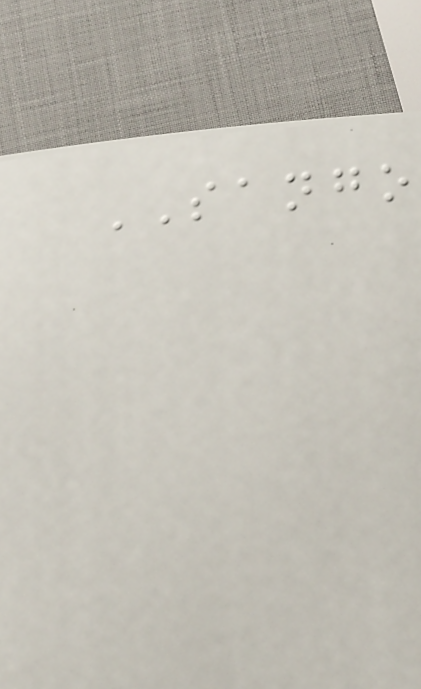SANGO
